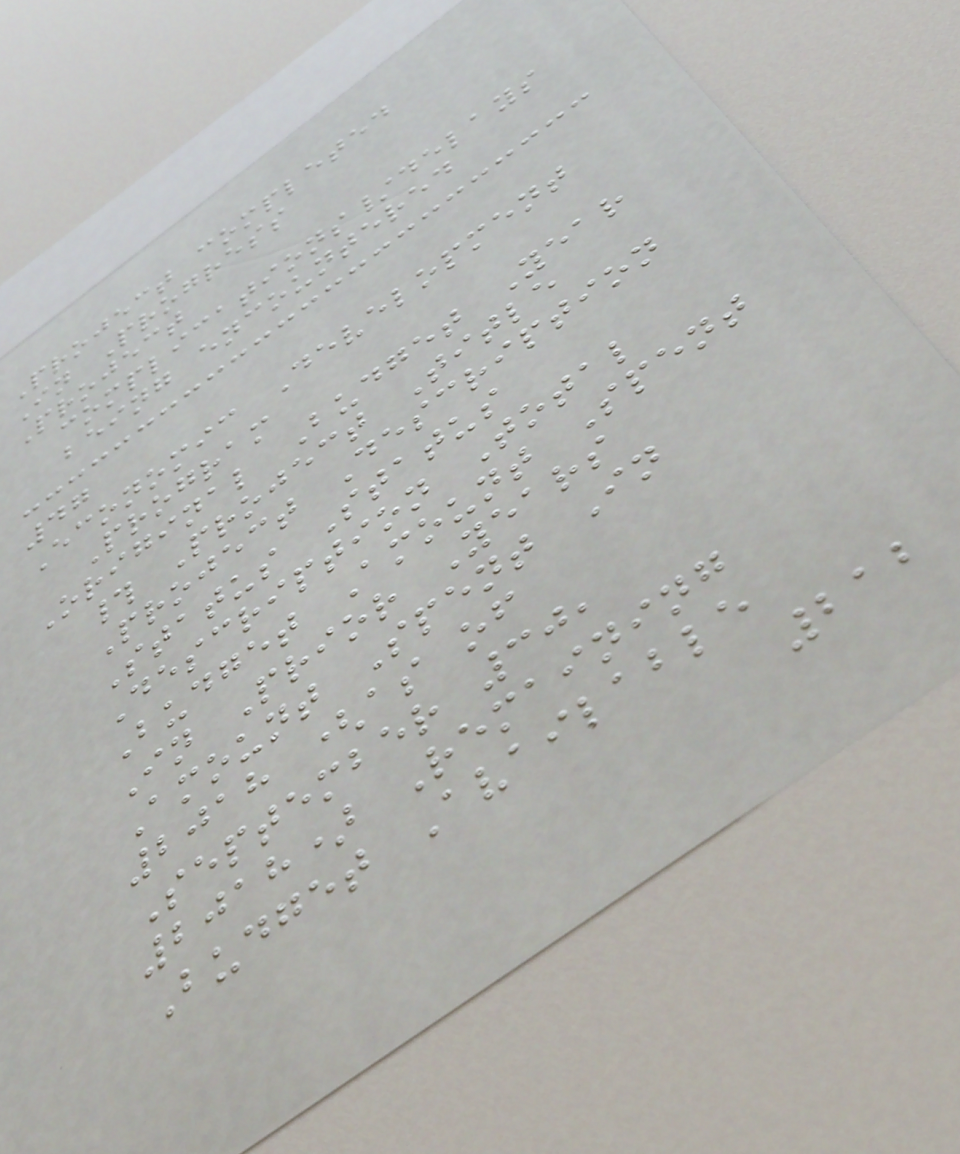Project completed
In Progress
Project
complications/delays
being encountered
47
Economic Development
Program
Original Budget Year
# Project Title
Project Description
Status Status
Description Total
Budget Amount Spent
In Prior Years
Amount Spent In
2018 (as of
September 30,
2018) Remaining
Budget Available
212
